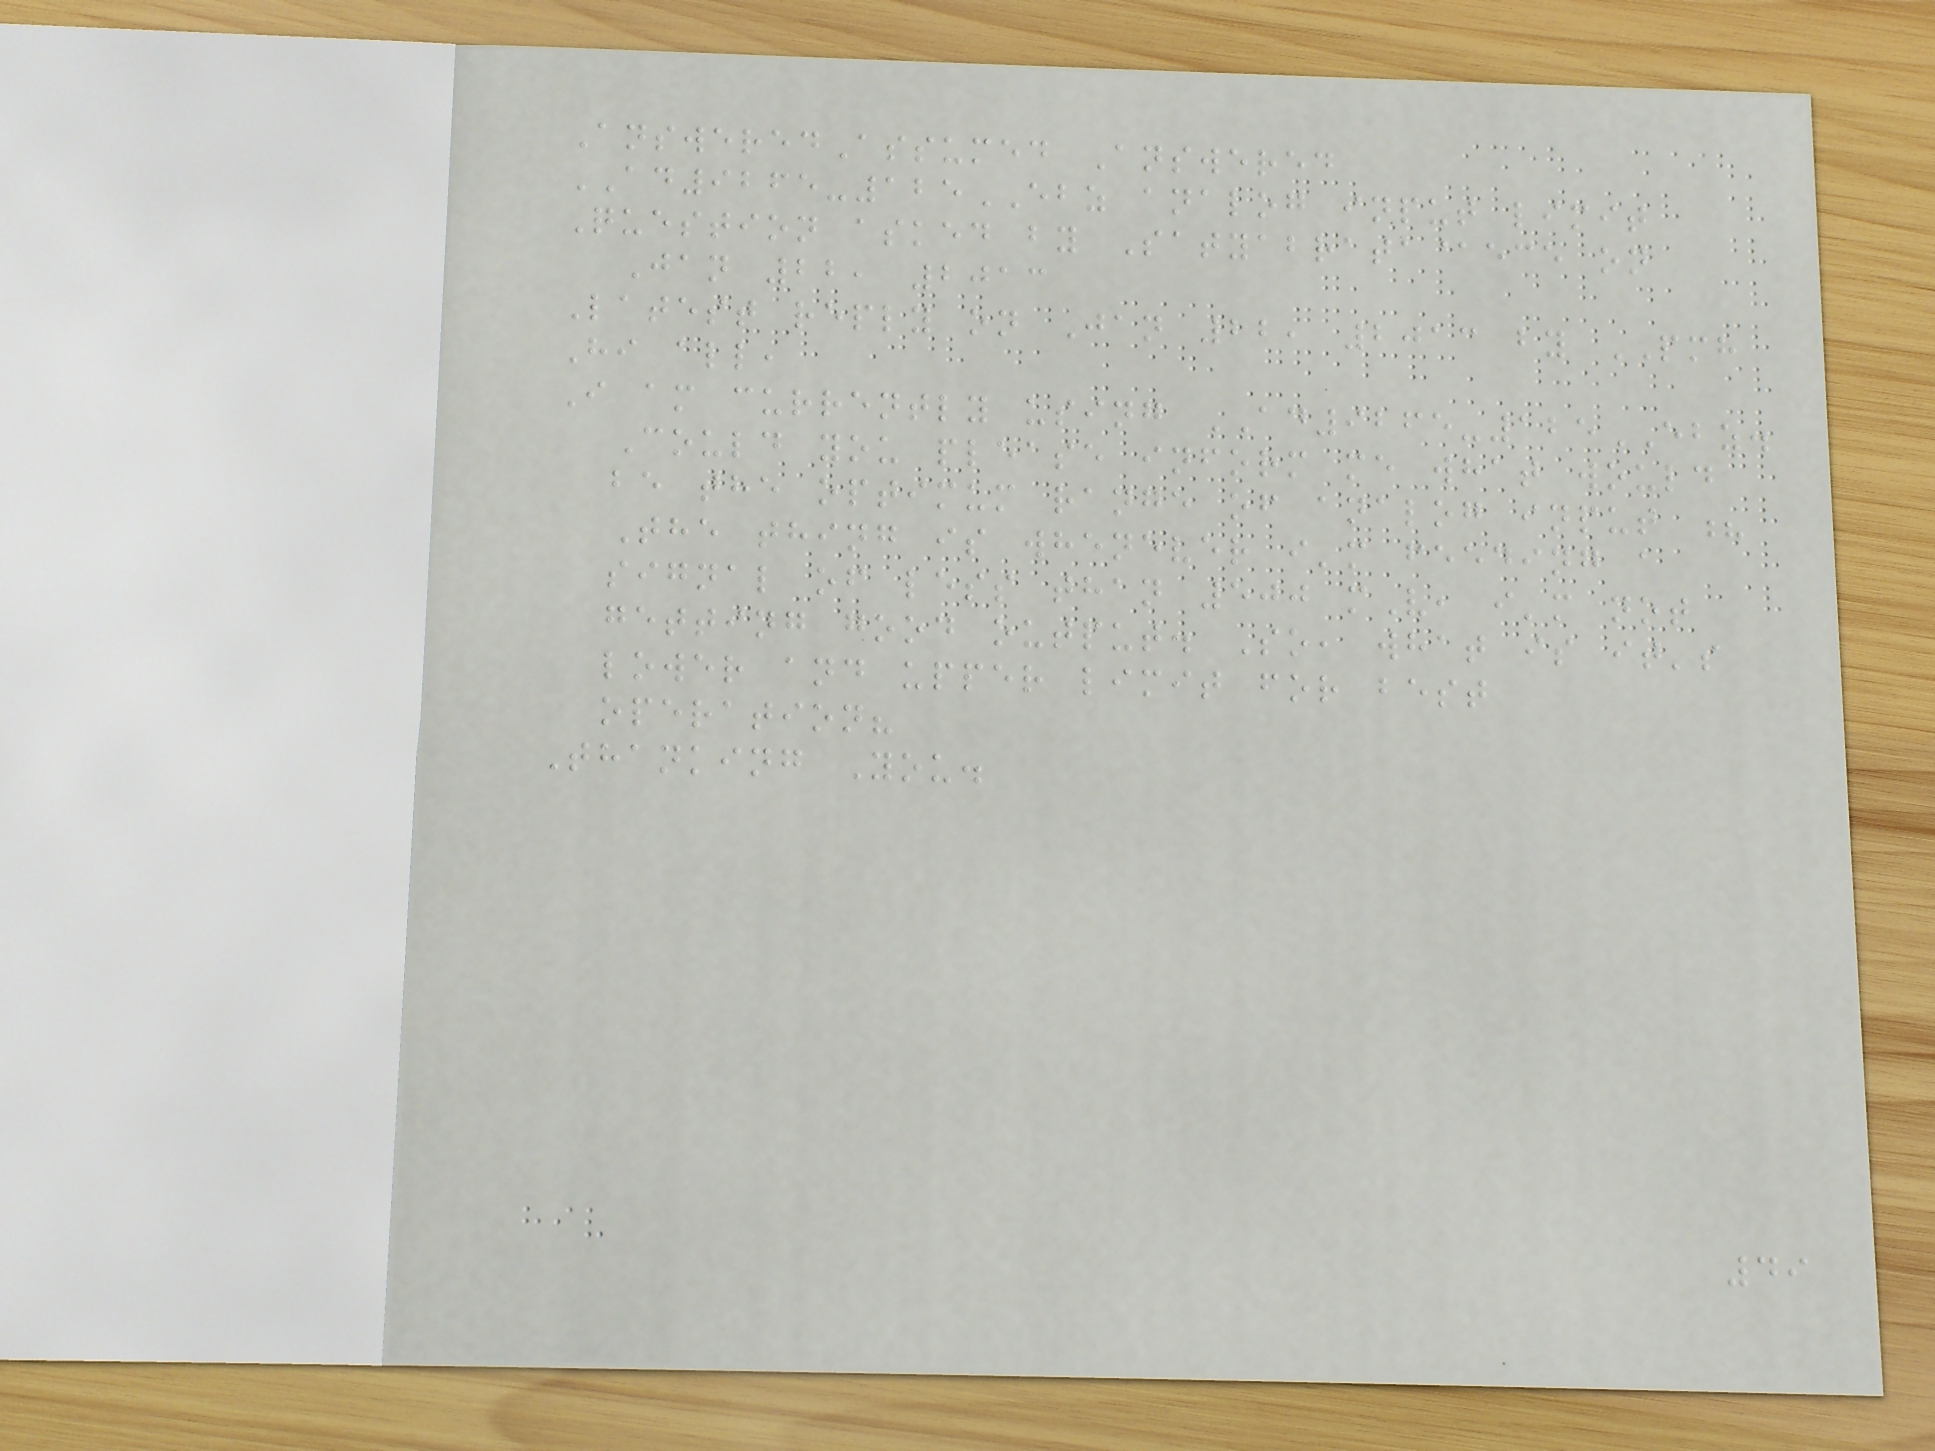AnsweredAssumed Answered
AD9265-125EBZ analog input limit
Question asked by Satyabrata@ece on
Jan 22, 2013
Latest reply on Jan 22, 2013 by PMH
Hi all,
I am currently using AD9265-125EBZ.
Could you please inform me what would
be the optimum range of analog input ?
The thing is whenever i'm feeding a
signal of less than 500 mV, i'm not
getting good output. So, what is it's
lower and upper limit for best
operation?
Thanking You.
49
